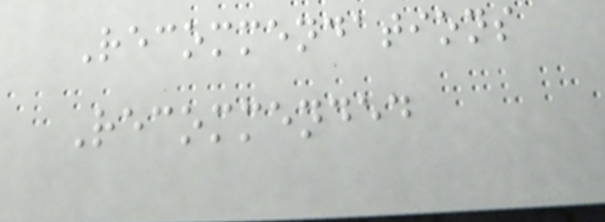Recommendations
Recommended
